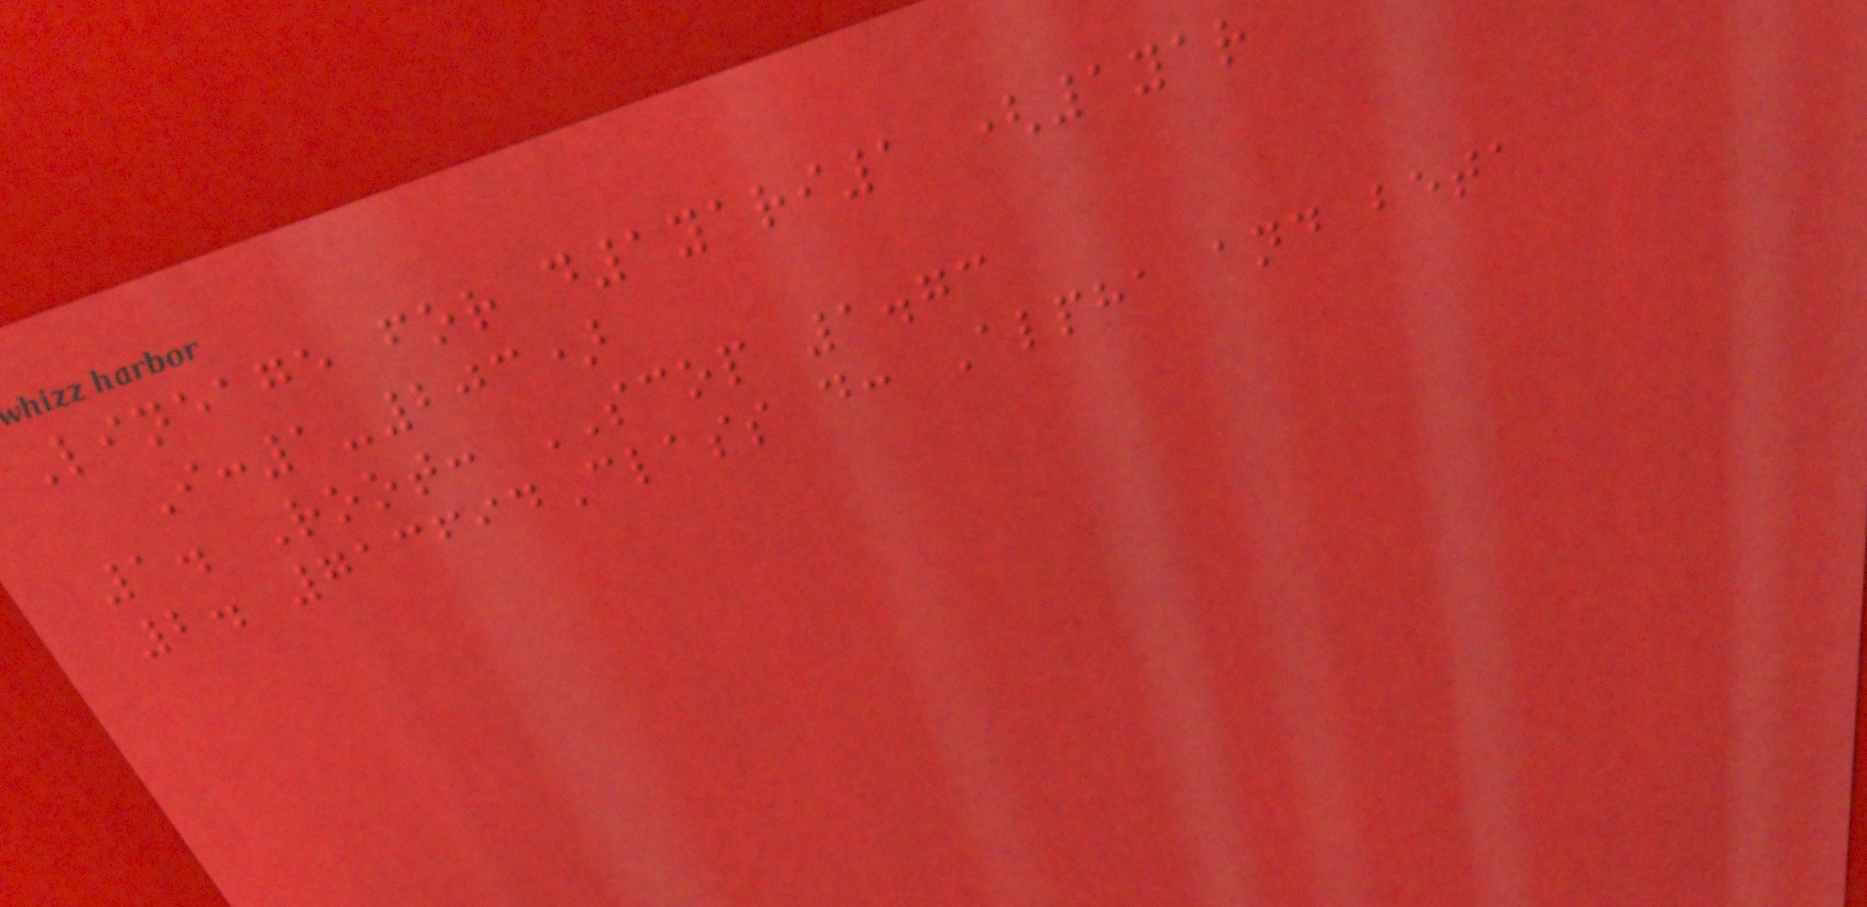Lineage for d1yari1 (1yar
I:1-203)
1. Root: SCOP 1.73
2. 713694Class d: Alpha and beta
